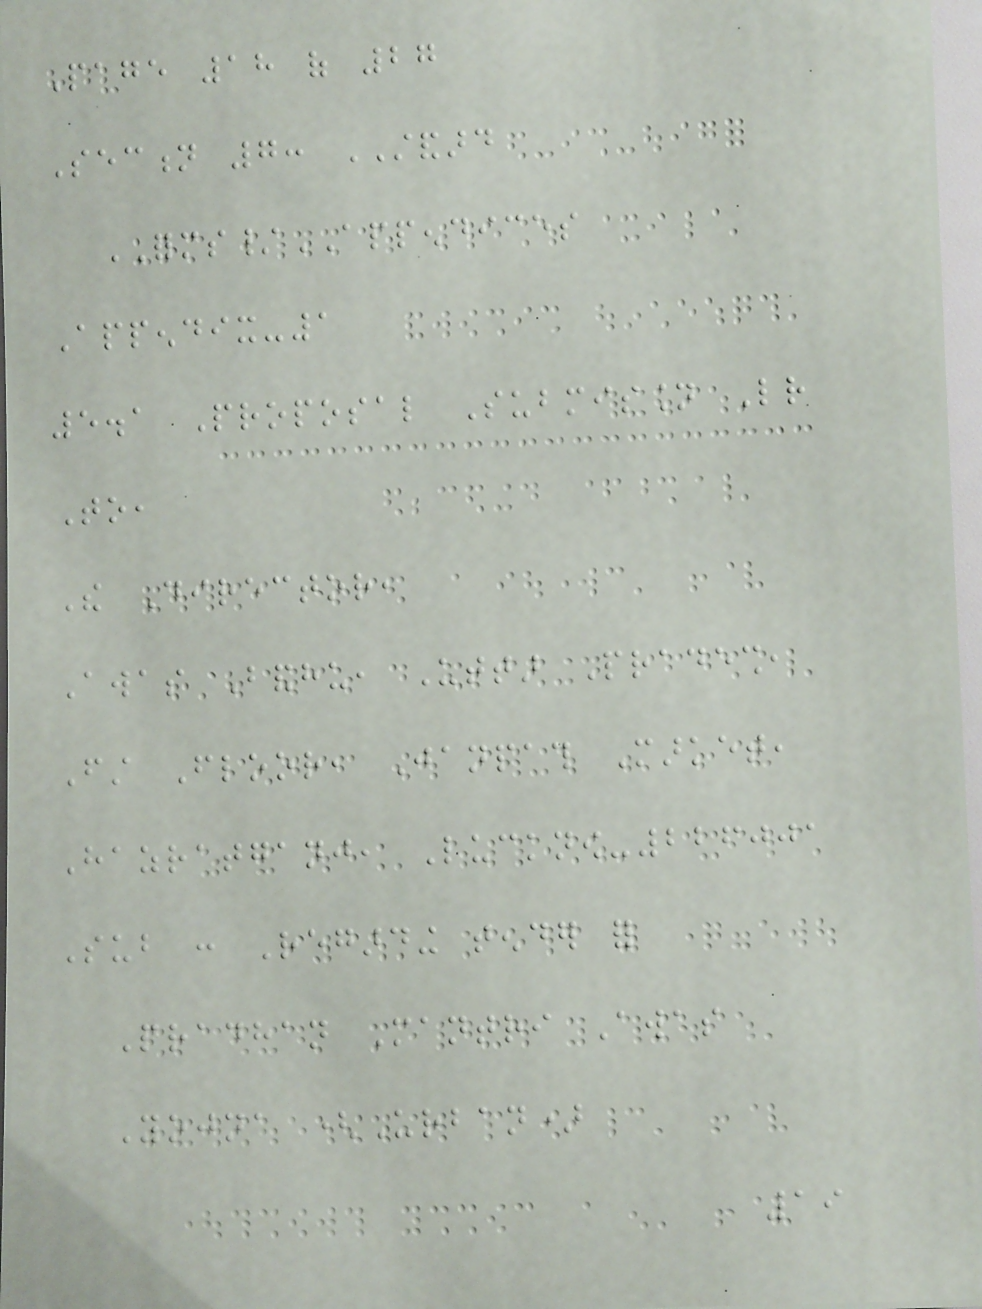Page 18 of 27
Section 7: STANDARD
FORMS/APPENDICES
Appendix-1
5.1 Proposal Submission Letter
To,
The Director,
Awas Bandhu, Uttar Pradesh,
First Floor, Janpath Market,
Hazratganj, Lucknow-226001
Sub : Regarding tender for
Pradhan Mantri Awas
Yojna (Urban)
19
